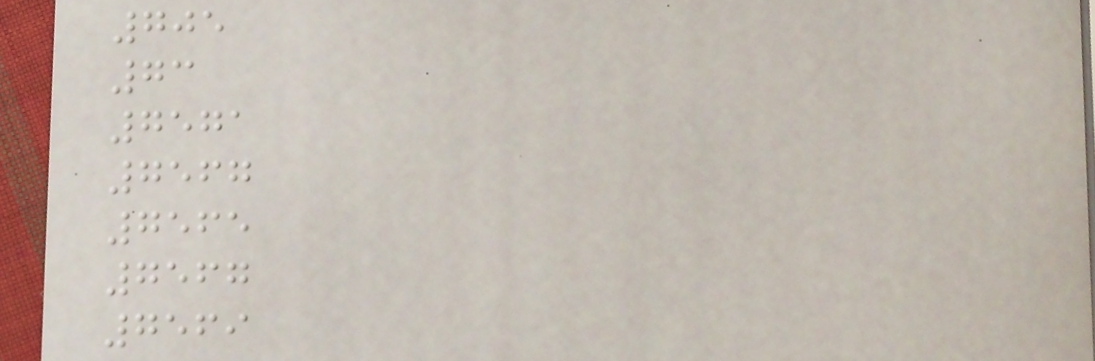705
73
7571
7567
7565
7567
7569
